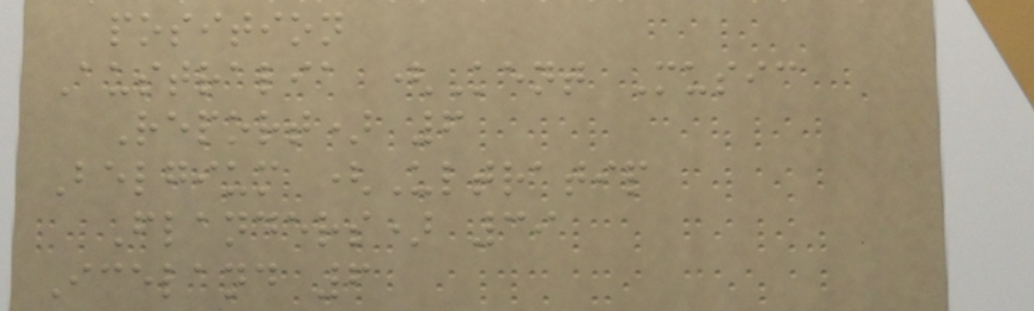position
Australia (Kent Music
Report) 6
Belgium (Ultratip
Flanders) 39
Iceland 6
